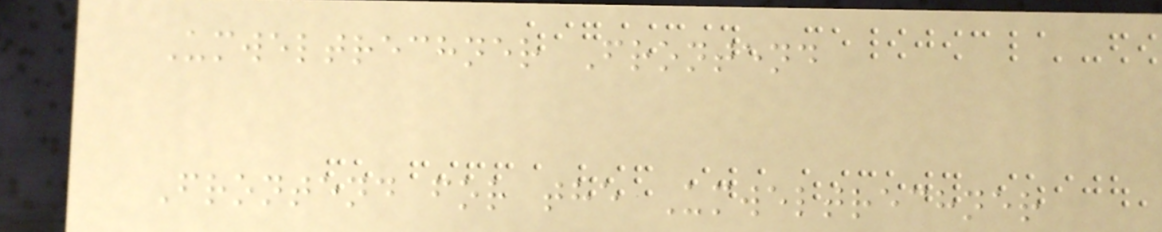Umweltrechner Frontend
Frontend for the Umweltrechner
